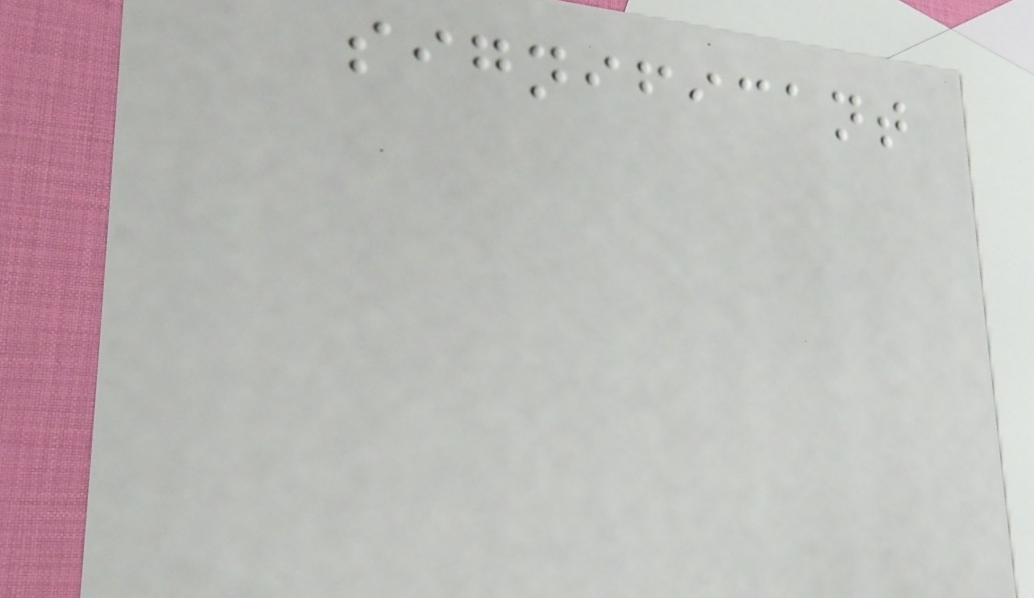significant
